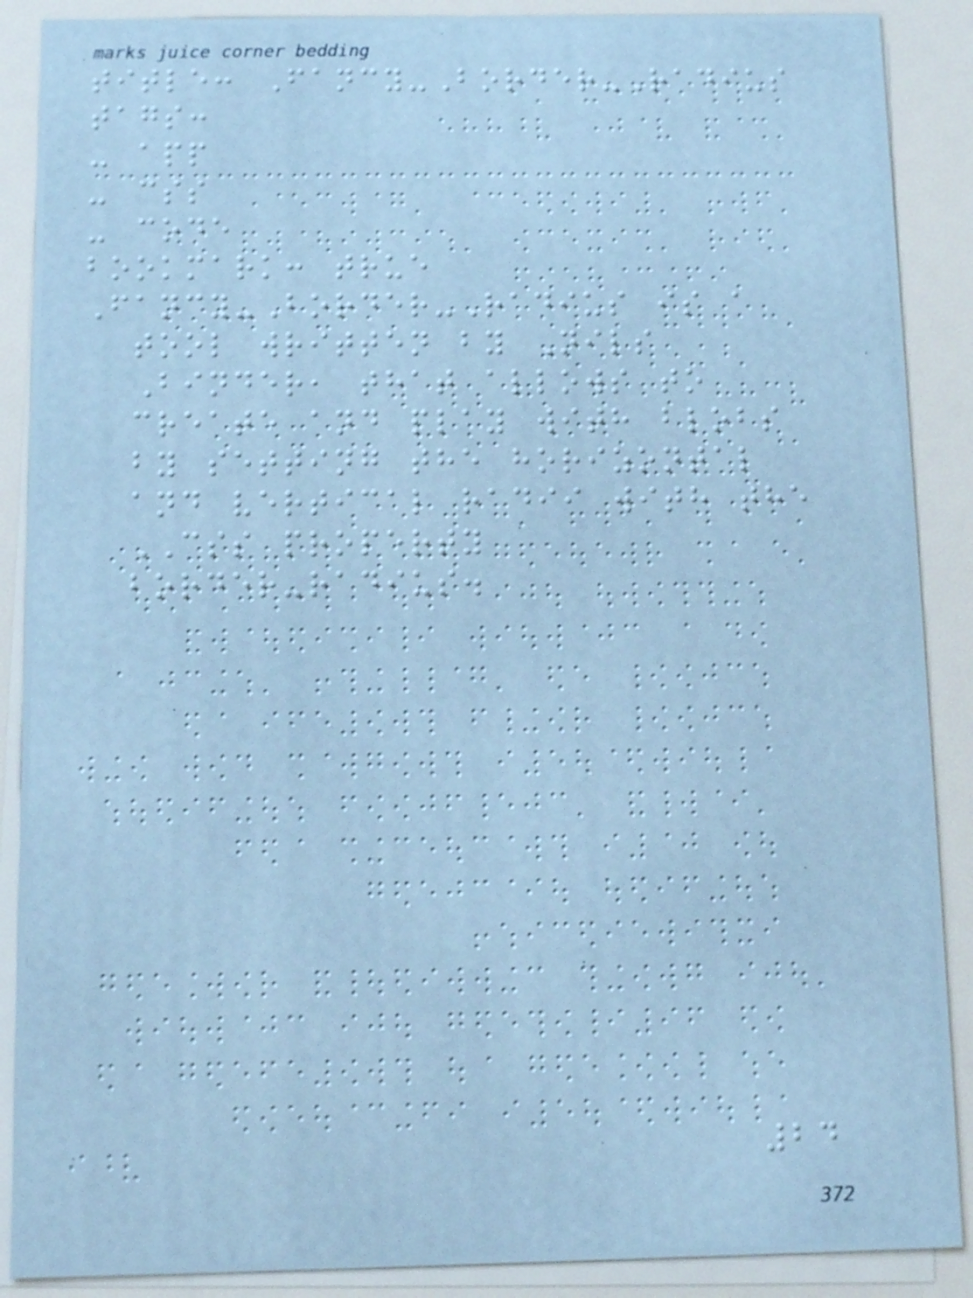title: Fancy-Border-Radius
tags:
- app
- css
- code
bookmark: true
Fancy-Border-Radius is a
tool written by Nils
Binder, that allows to
create and play with blobs
by setting the horizontal
and vertical radii with the
CSS property
border-radius.
24
